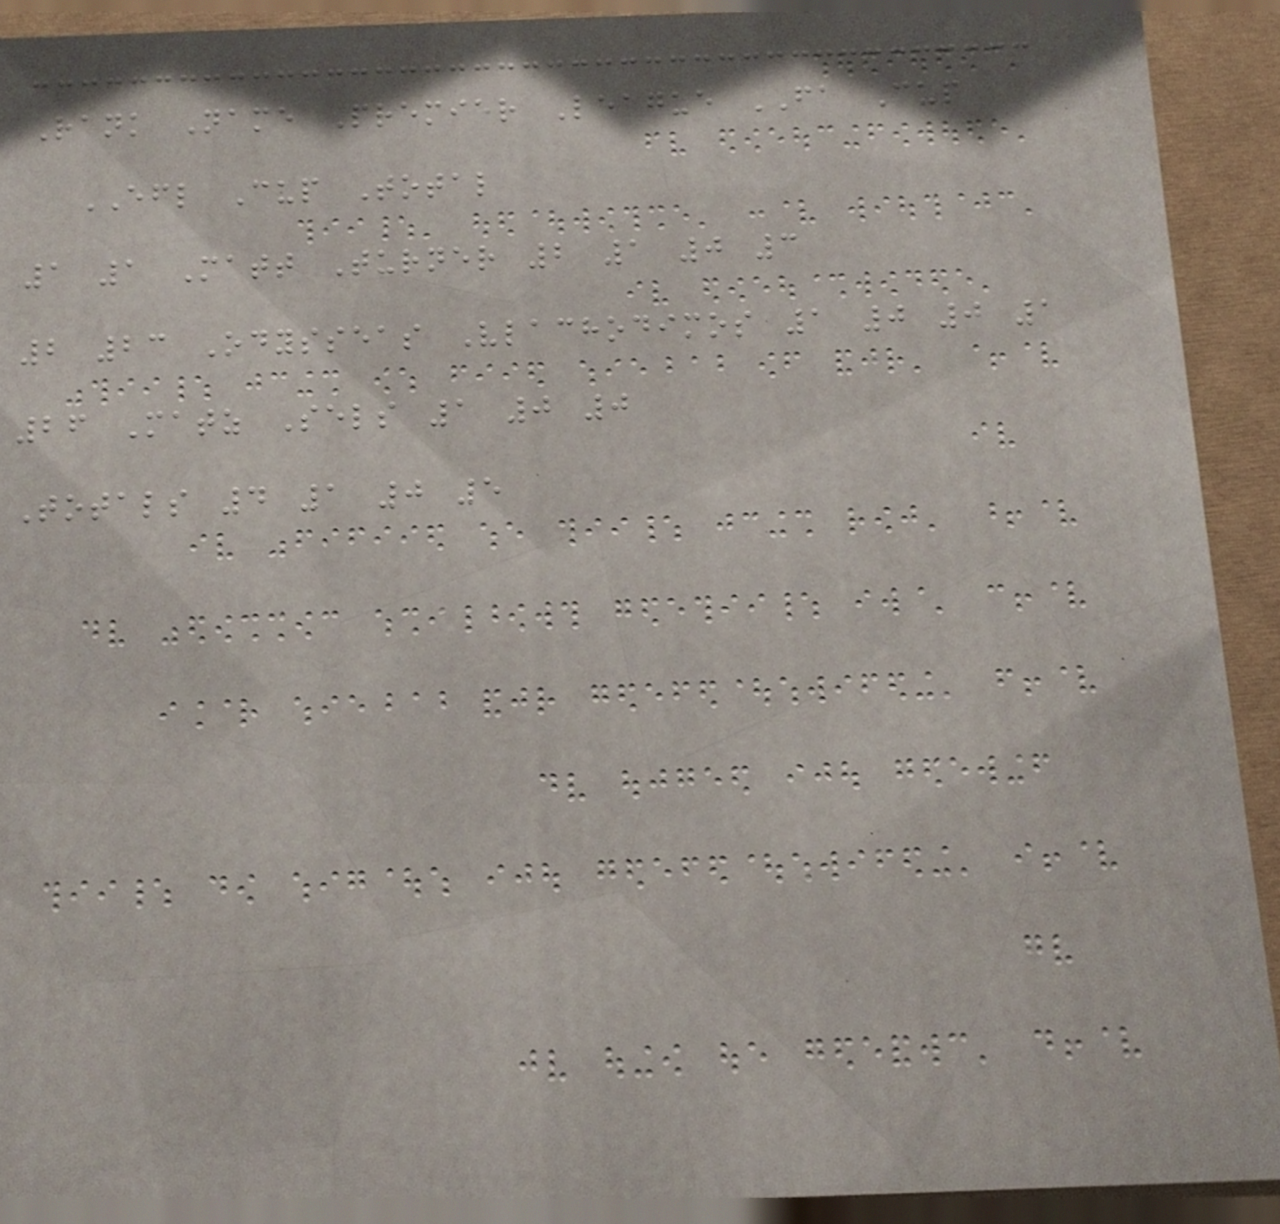Rank Name Premier League FA Cup
EFL Cup Total
1 1 Matt Turner 2 1 0 3
2 23 Odysseas Vlachodimos 1 0 0 1
26 Matz Sels 1 0 0
Totals 4 1 0 5
